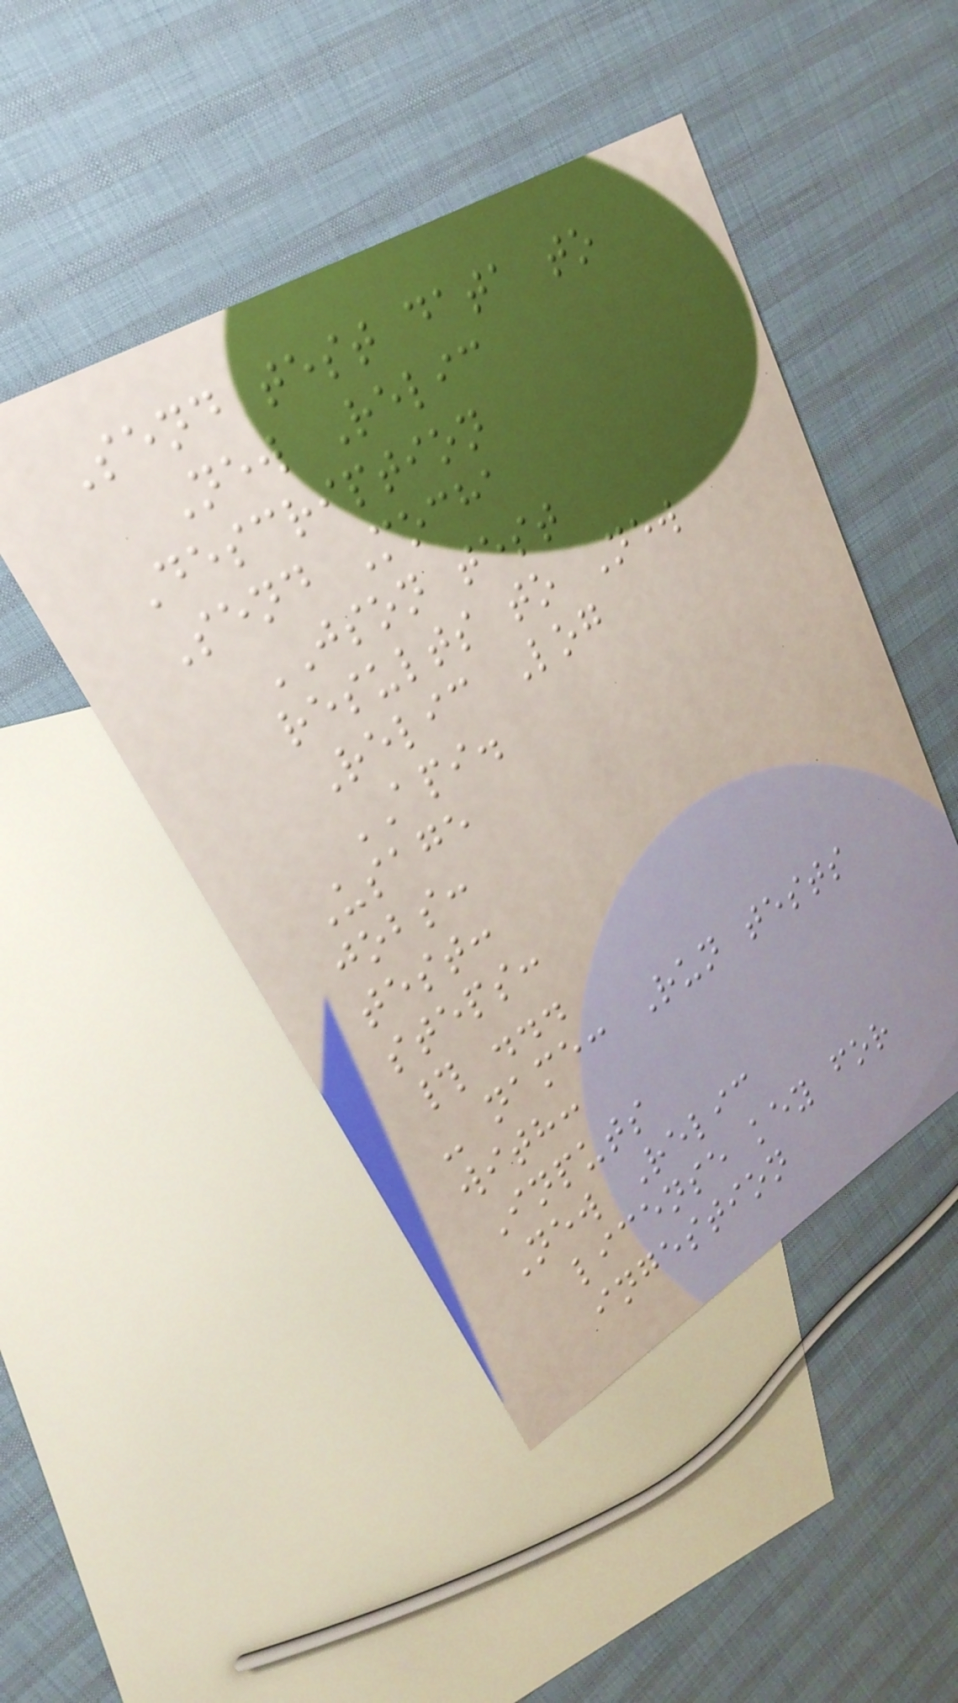Send test data to
New Relic
Description
Send Mocha
JSON test
results to New
Relic Log
API.
Usage
jobs:
test:
steps:
# ...
- name: Run tests
with:
Inputs
New Relic
license key for
ingestion
